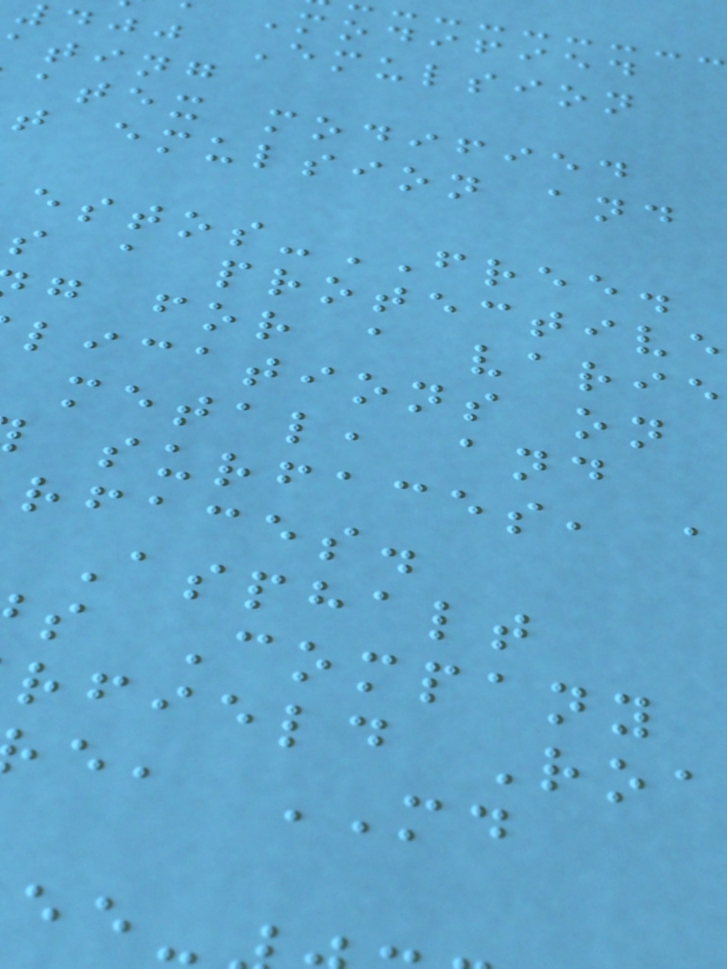Modified
djj Emulsion
ting
atex modified
t emulsion and
-FREE.
s a protective
g for a varie
lications on
metal, and
surfaces, a
rfaces.
Asphalt
s Company
rfield Roa
e, MD
